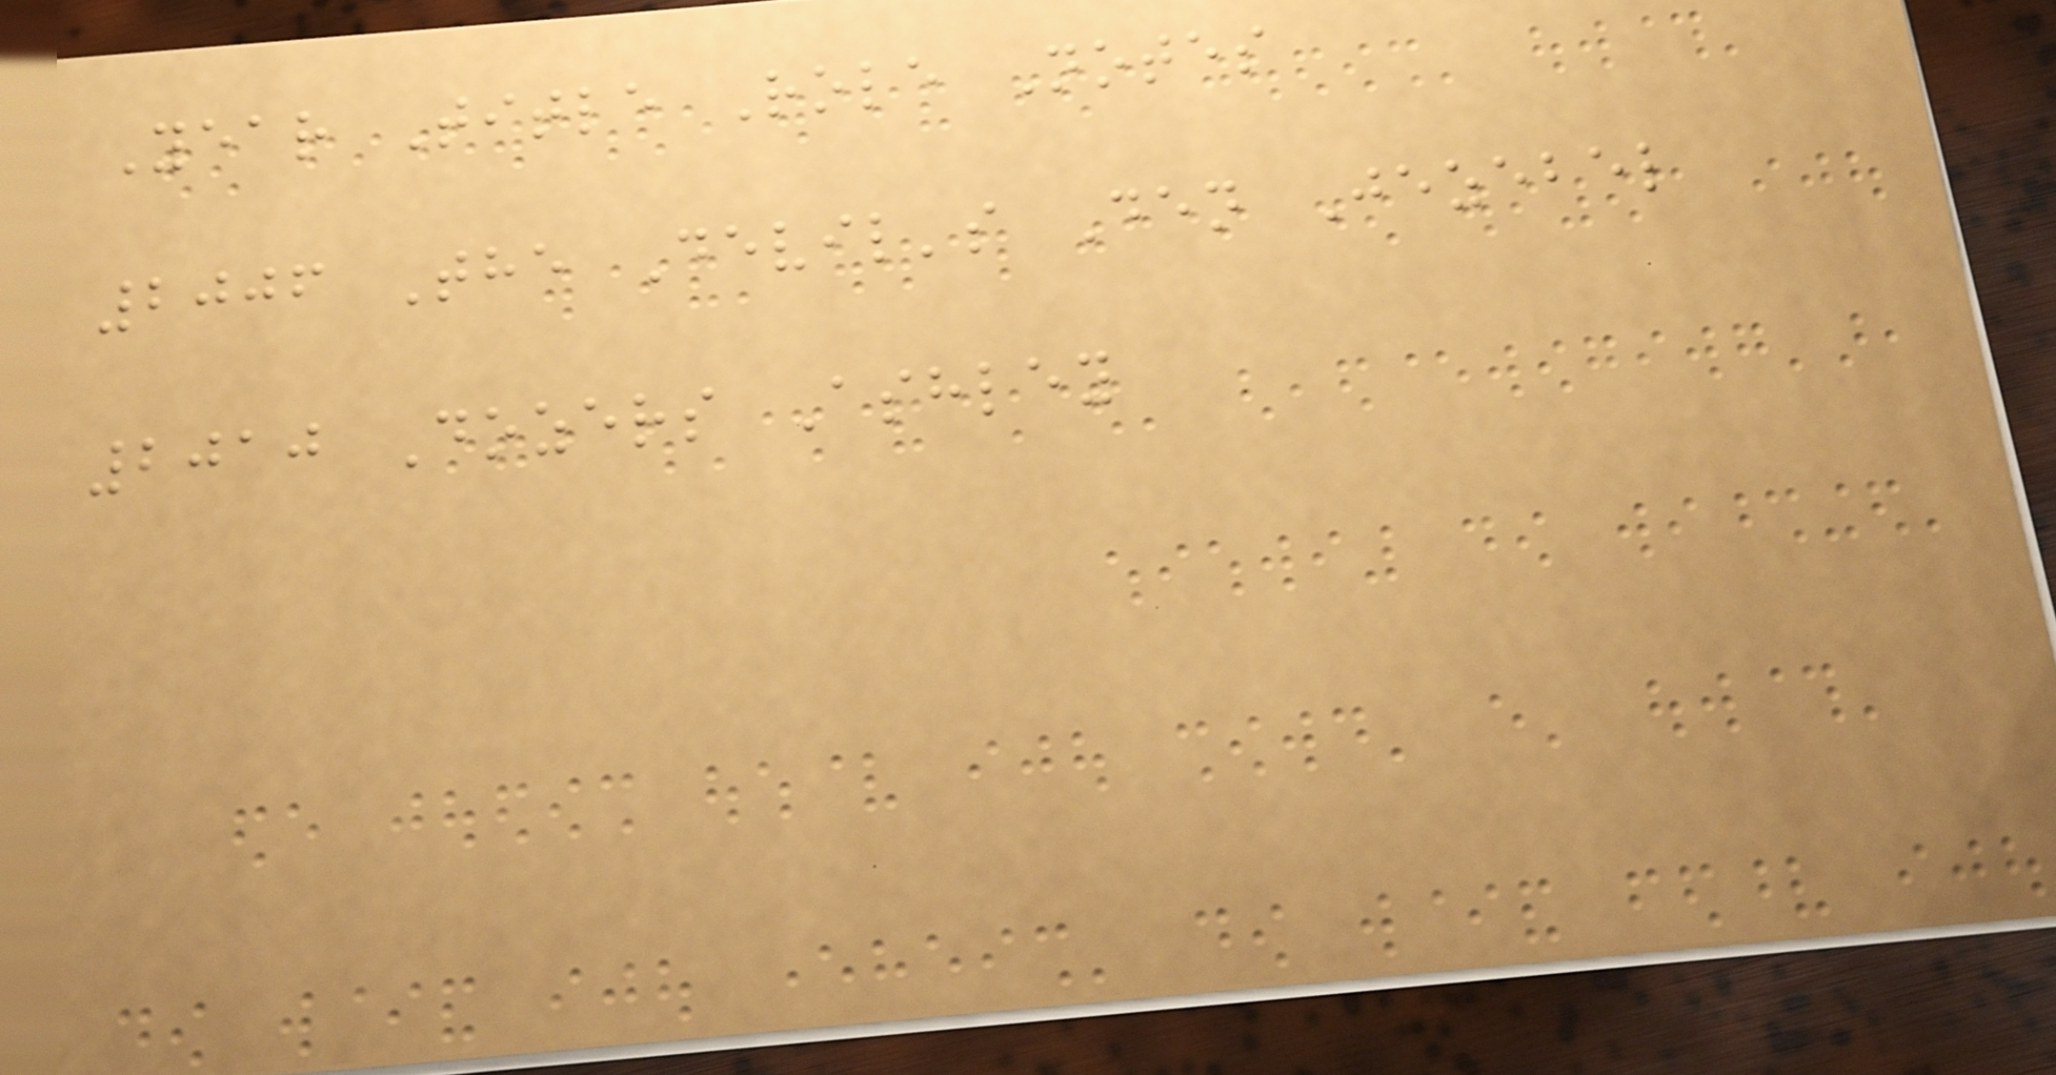Year Title Role Notes
2006 The Devil's Den Jezebel
2010 Dozers Ashley
